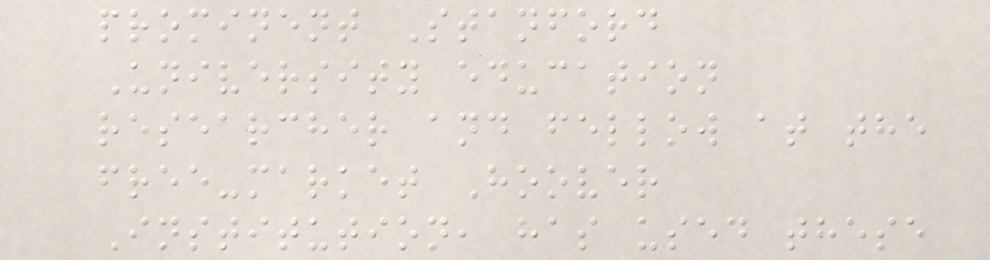prominent Stanford
University education
researcher and fellow at the
free-market Hoover
Institution, has used these
